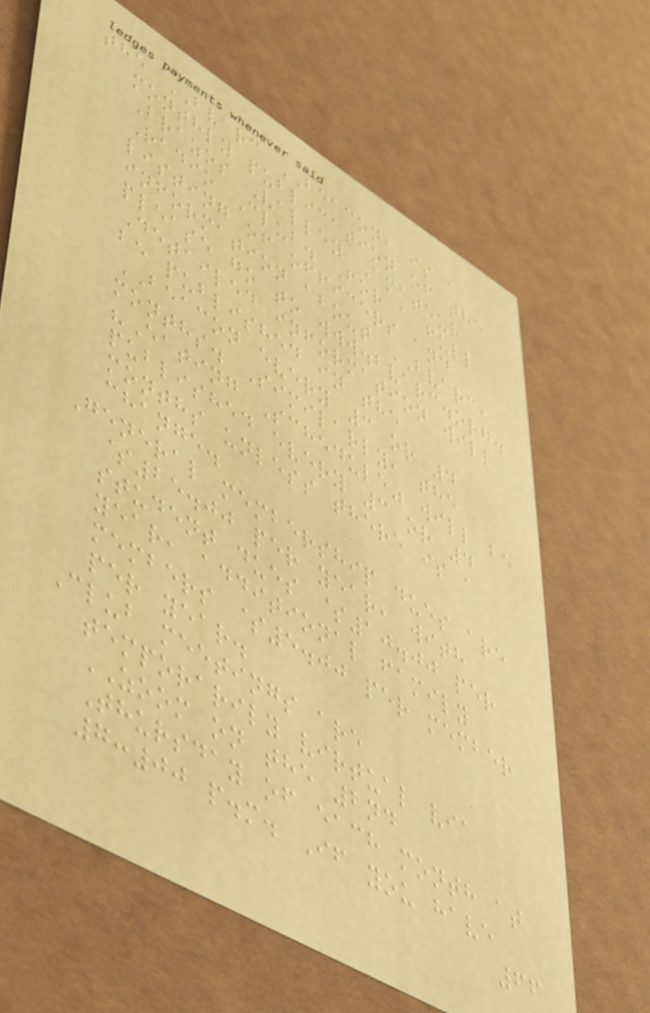the BVARC BEACON, is a
monthly publication of the
Brazos Valley Amateur
Radio Club. For a full
listing of officers and
information about BVARC,
please go to www.bvarc.org.
Detailed information will
be published in the
BEACON every 3 or 4
months. Similarly, the
"Eating Schedule" will be
published every 3 or 4
months unless there is a
change.
General membership dues are
$25.00 per year, with
student dues $10.00 per
year, additional family
members $5.00 per member
per year.
Club meetings are
temporarily virtual via
ZOOM on the 2nd
Thursday of each month at
7:00 p.m. If you have
66
